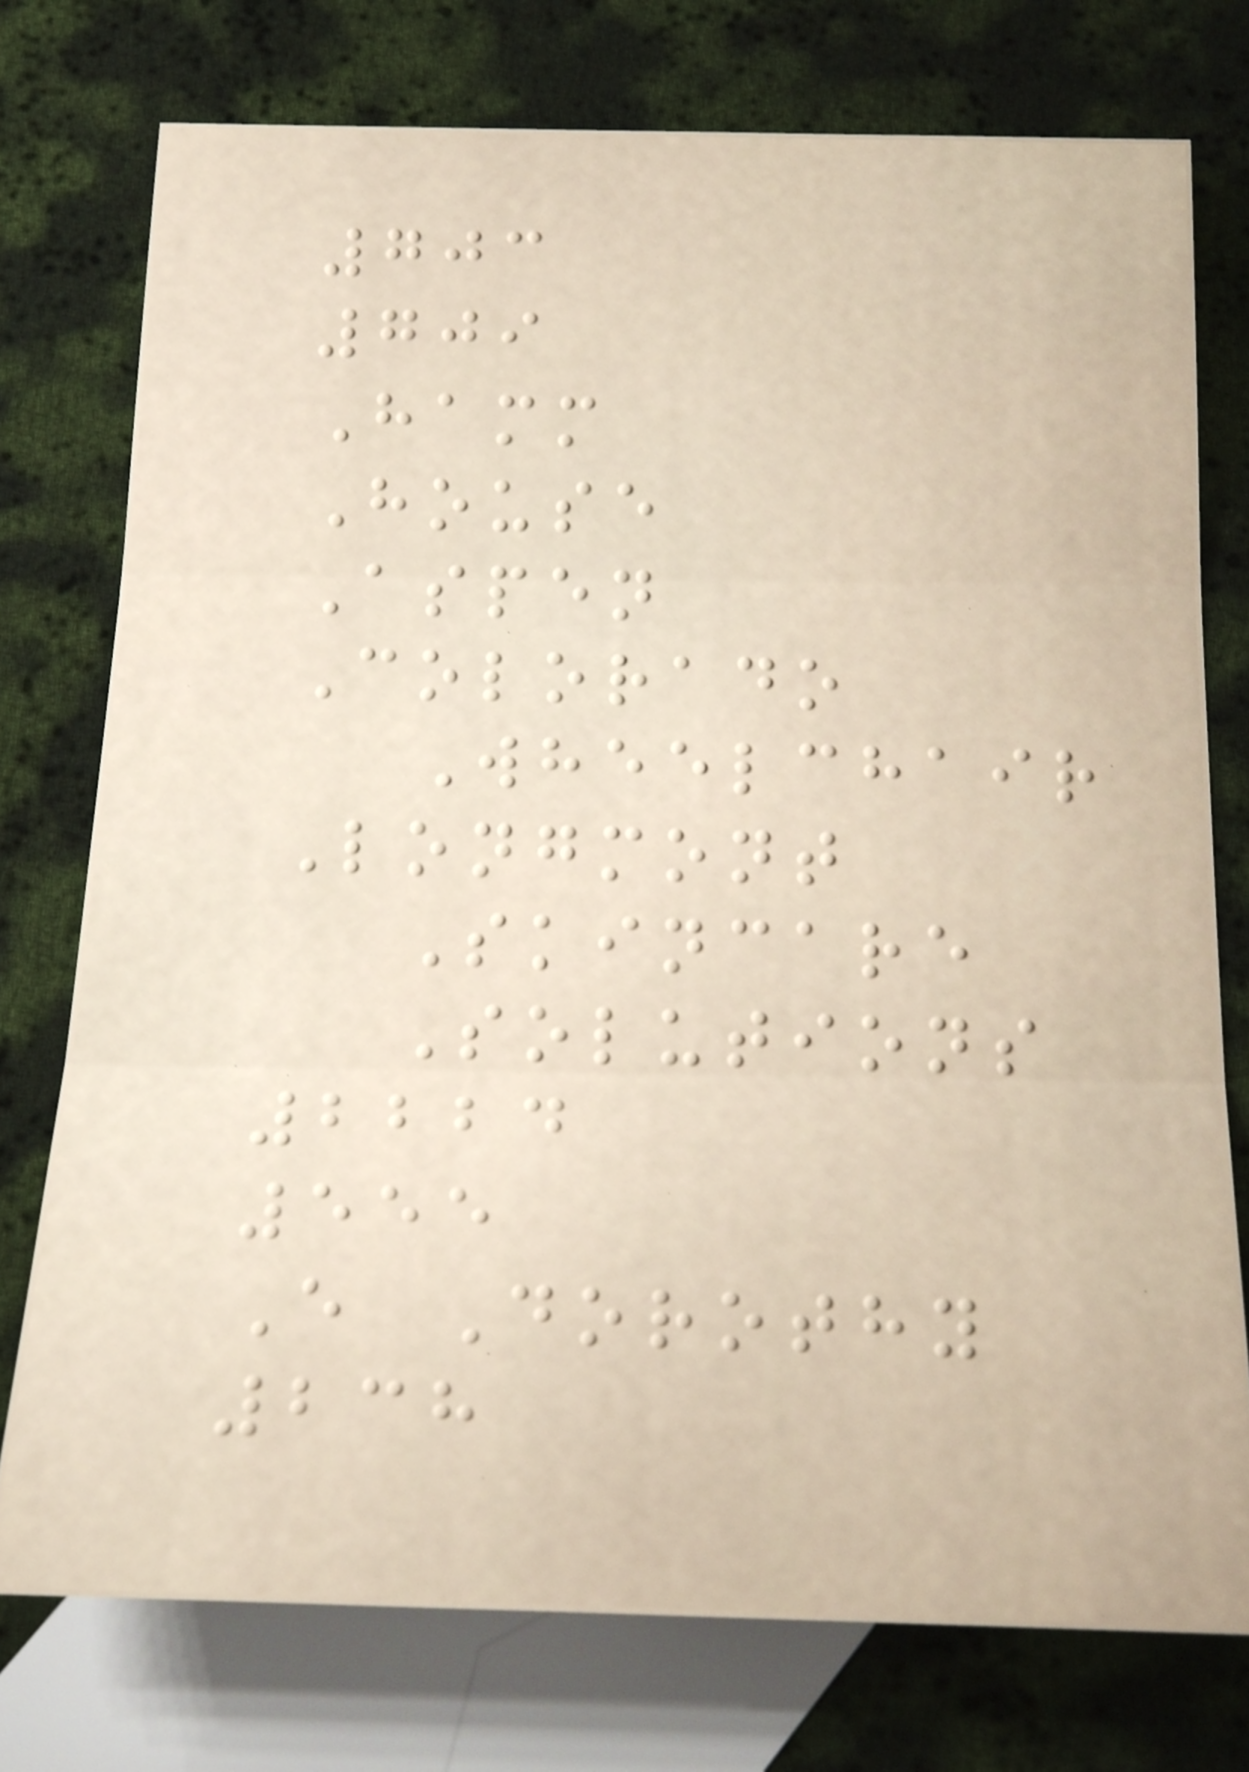703
709
Hamm
House
Aspen
Colorado
Wheelchair
Longmont
Skincare
Solutions
2224
555
E Dorothy
238
